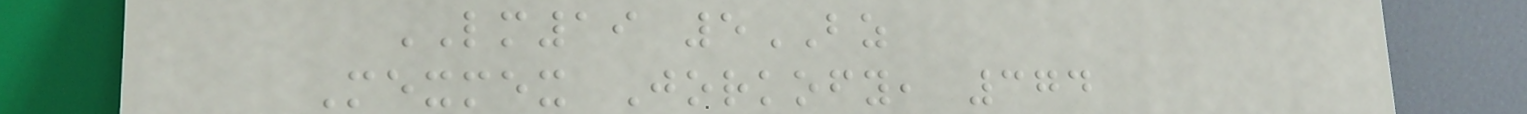LM19 5BZ
Mexmex Jorkofy, 374
